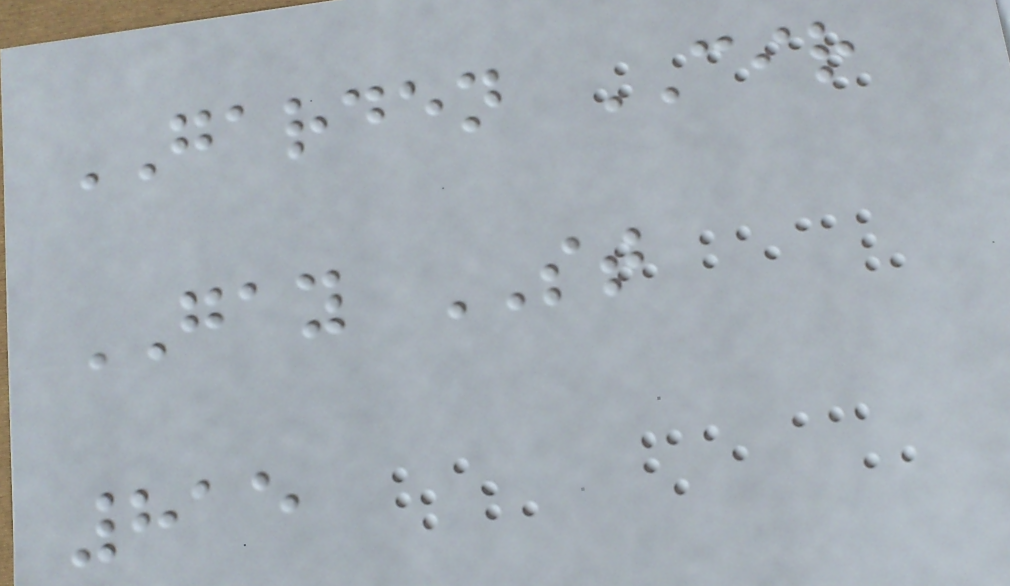GARDEN CIR
GAY ST
815
